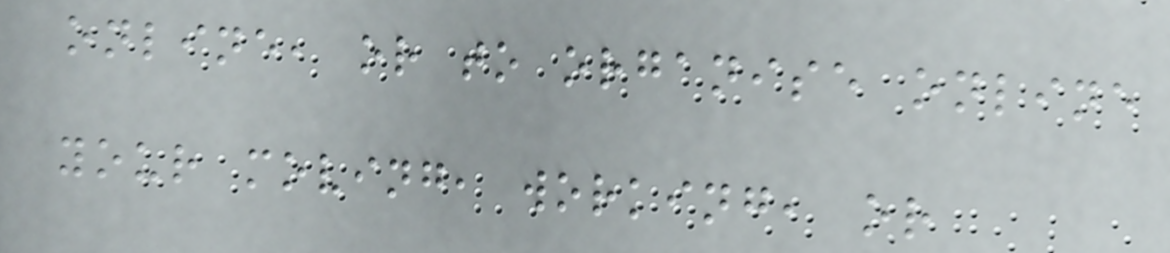online, or to organise online
your moving, working, or
